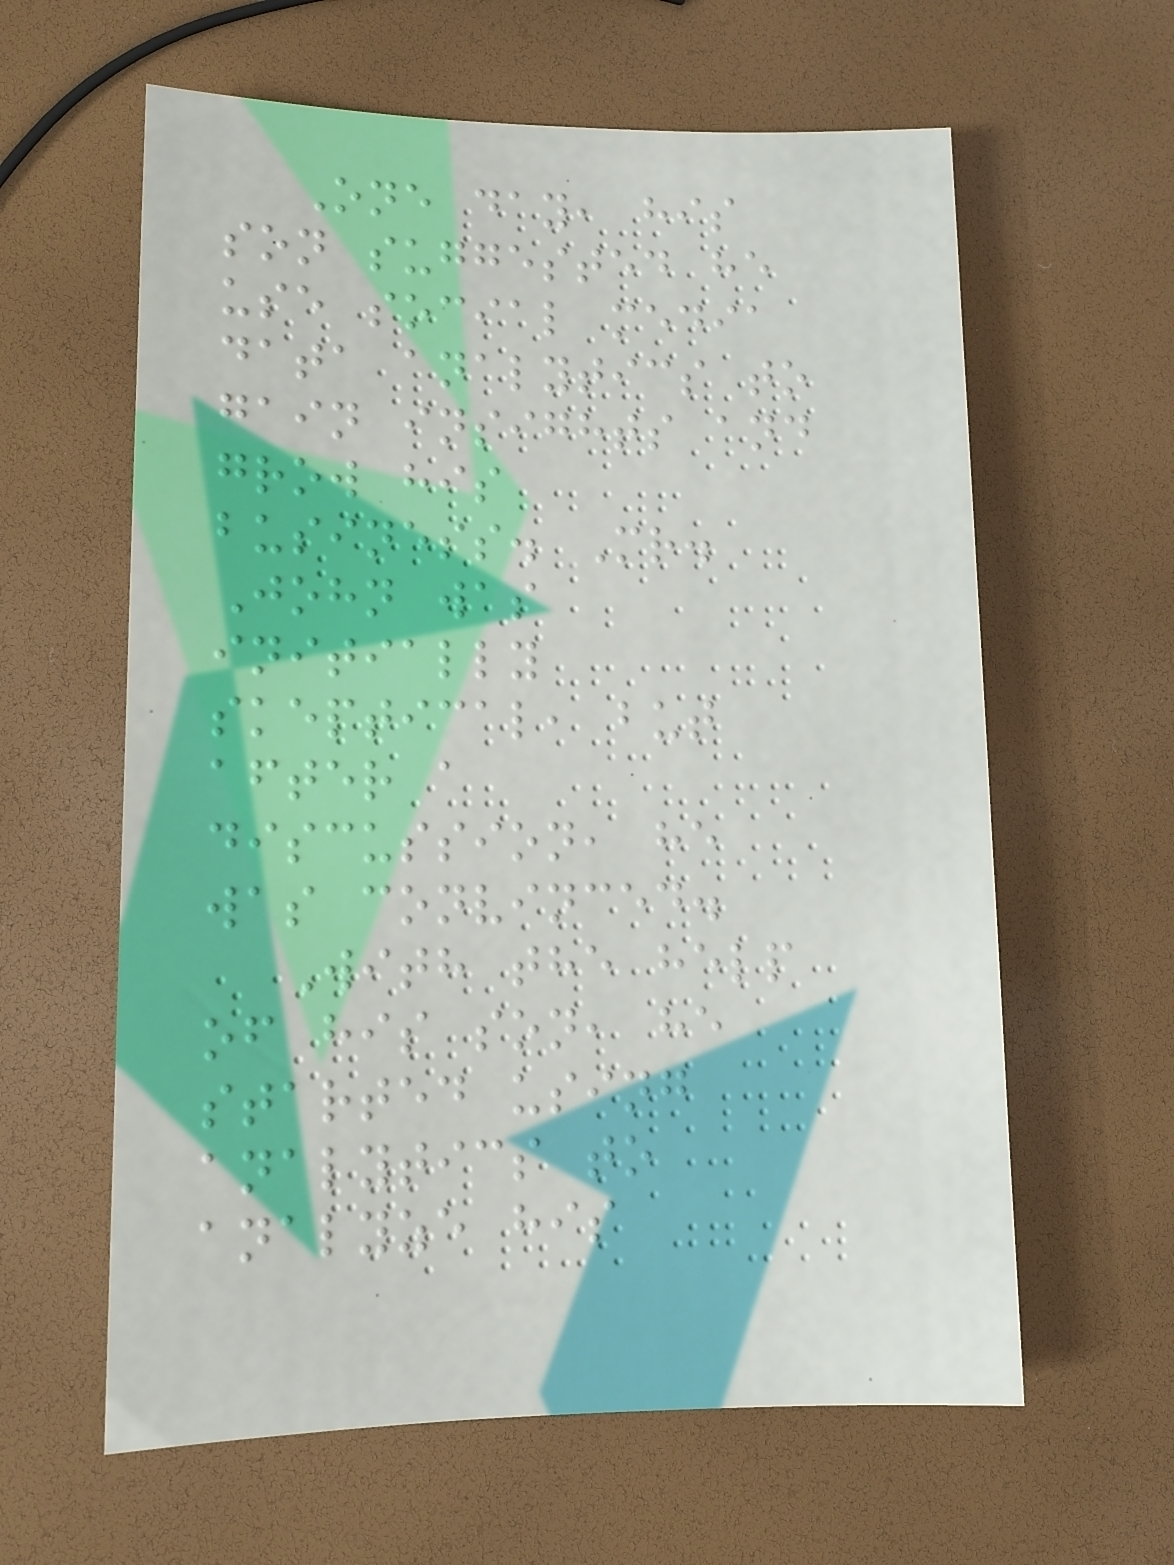One day, his
son suggested he
use social media
data analytics to
gain insights and
grow his
business. Mr.
John was
initially
skeptical, but
after a
discussion, he
was convinced.
With the help
of his son, he
started using
analytics to
analyze his
